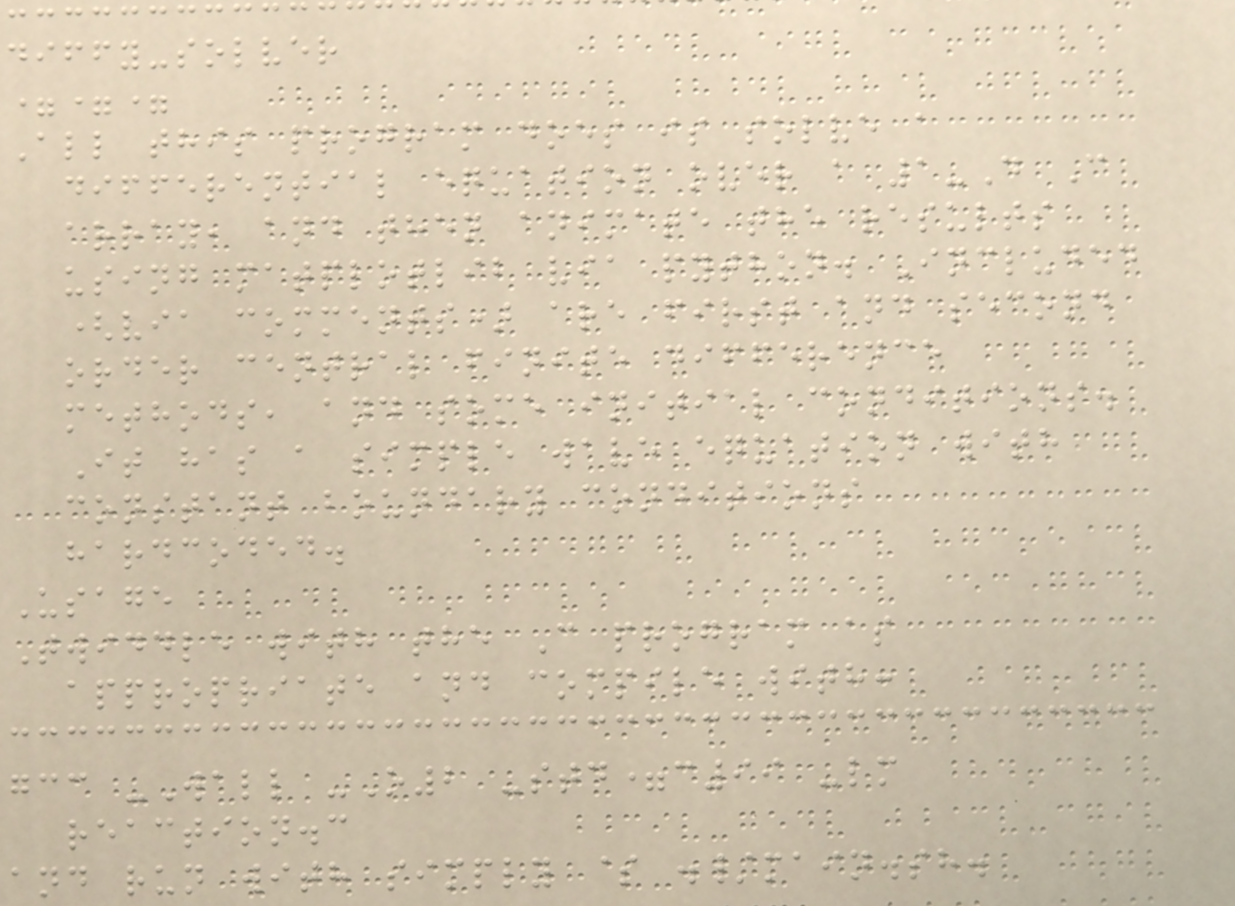diffy-solver
===
All this program does is solve a
differential equation over a 1-D C
array, and then animate the results
using matplotlib via python. Included
(via comments) are first and second
order central finite difference
methods, and some initial conditions.
It has a simple wave equation with
constant boundary conditions
hardcoded.
Usage
Twiddle with the C program as
appropriate and compile with:
gcc -Wall -O2 -std=c99 -lm
reaction.c
and run with simply $ ./main.sh.
